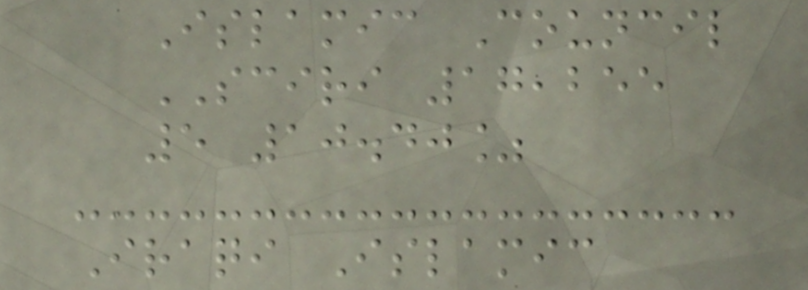Islamic Council
SCIRI 17,255
5 10.40%
Iraqi Islamic
